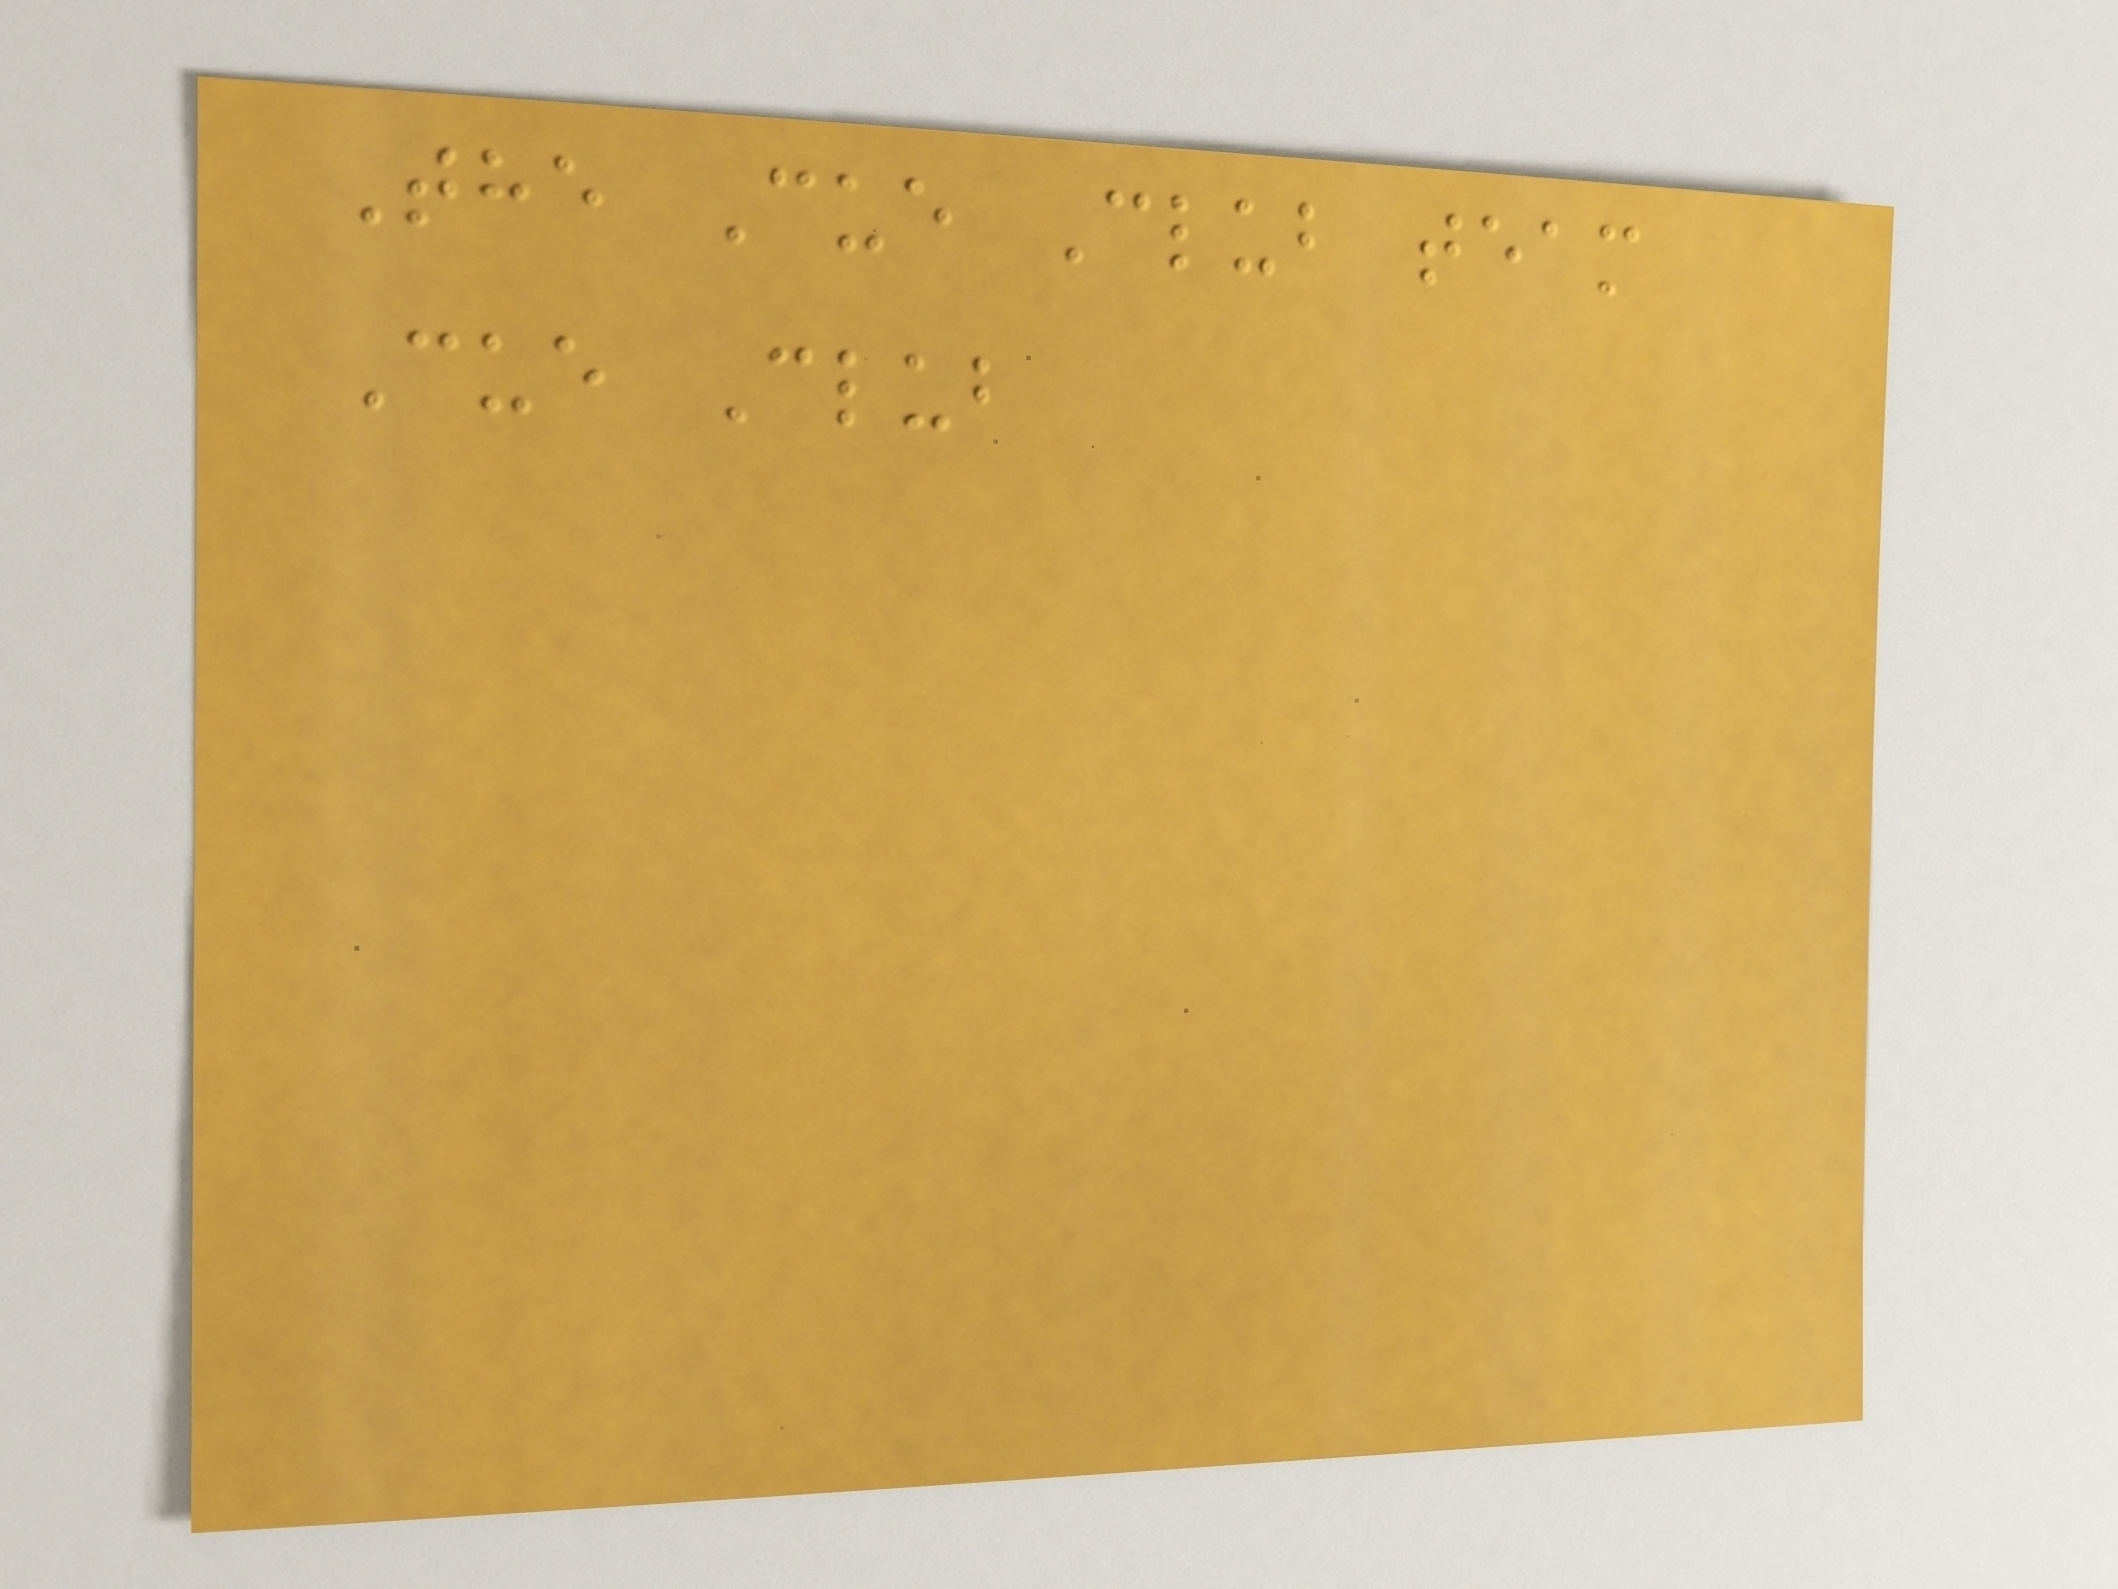The Cue Club team
Cue Club
